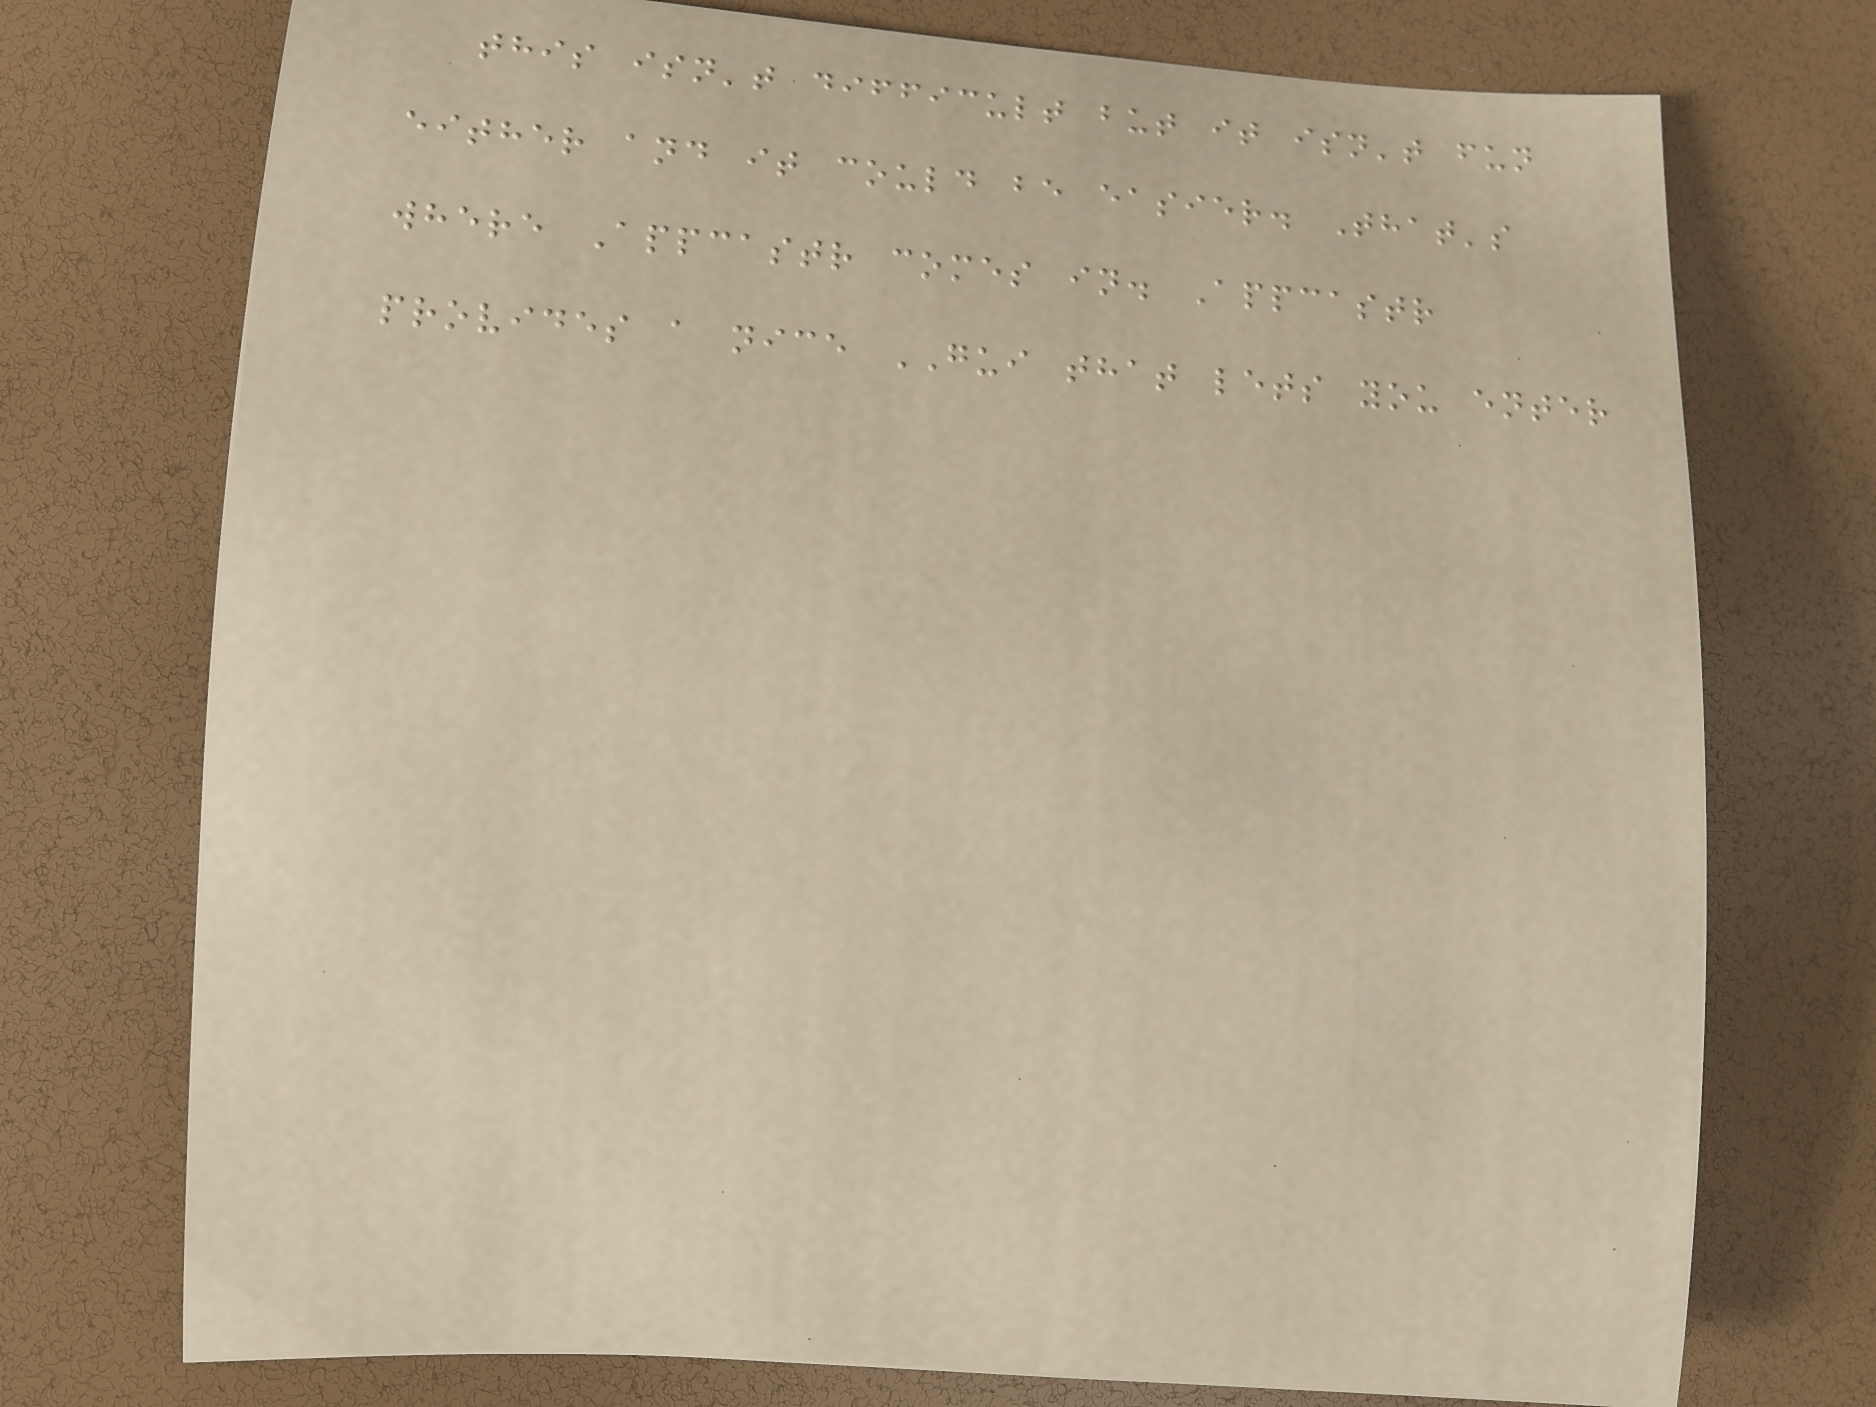this isn't difficult but it isn't fun
either and it could be easier. That's
where Appcastr comes in. Appcastr
provides a nice GUI that lets you enter
